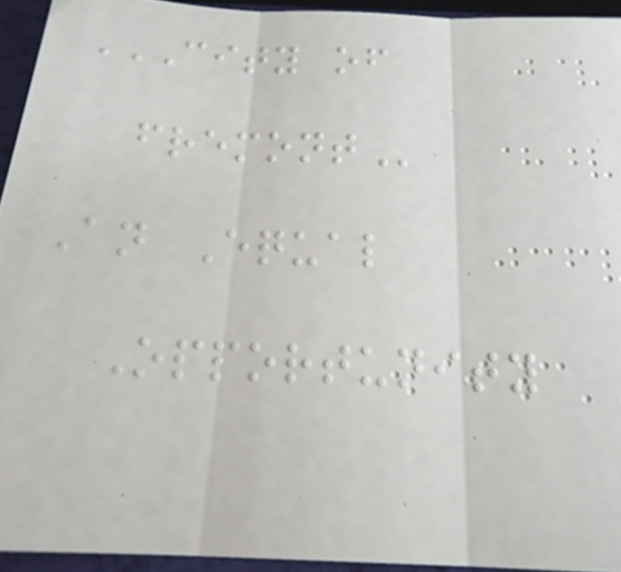CITY OF
FREMONT
An Equal
Opportunity
